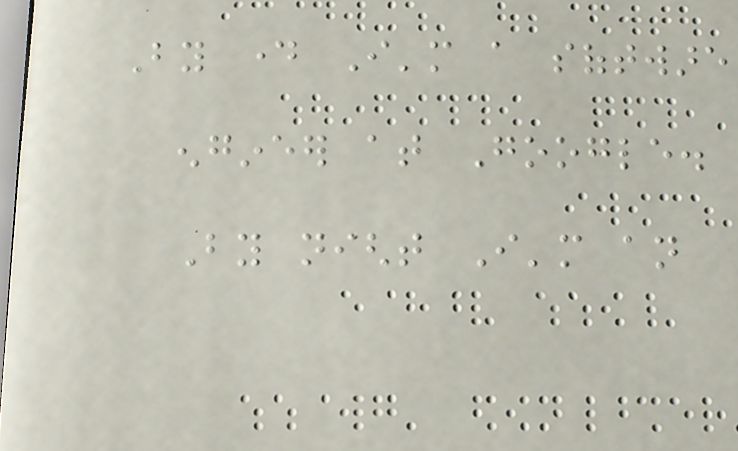By day I'm a software
engineer at Google.
By night I'm an
